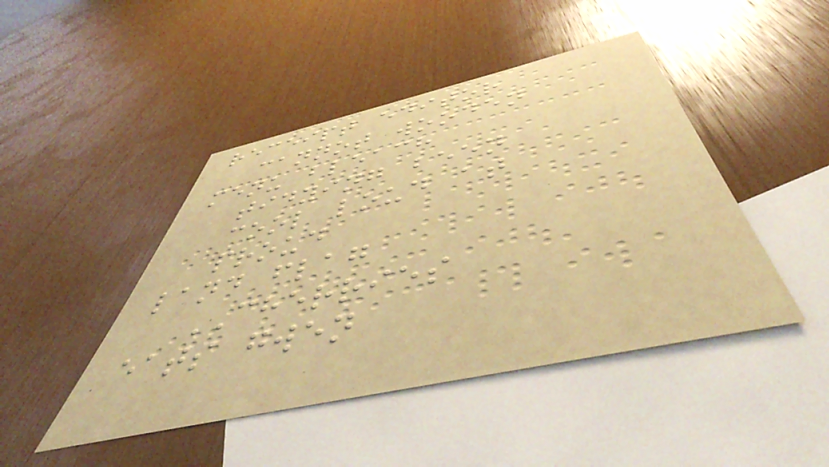receipt editor
cannot wooden
menu bleach
tidying been
cool loud at
proud
land flag
CHERRIES
eats gwen
